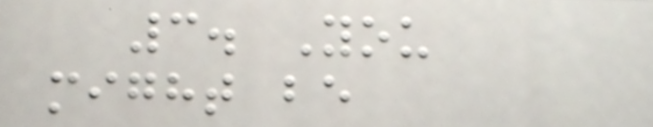3. You
might be
